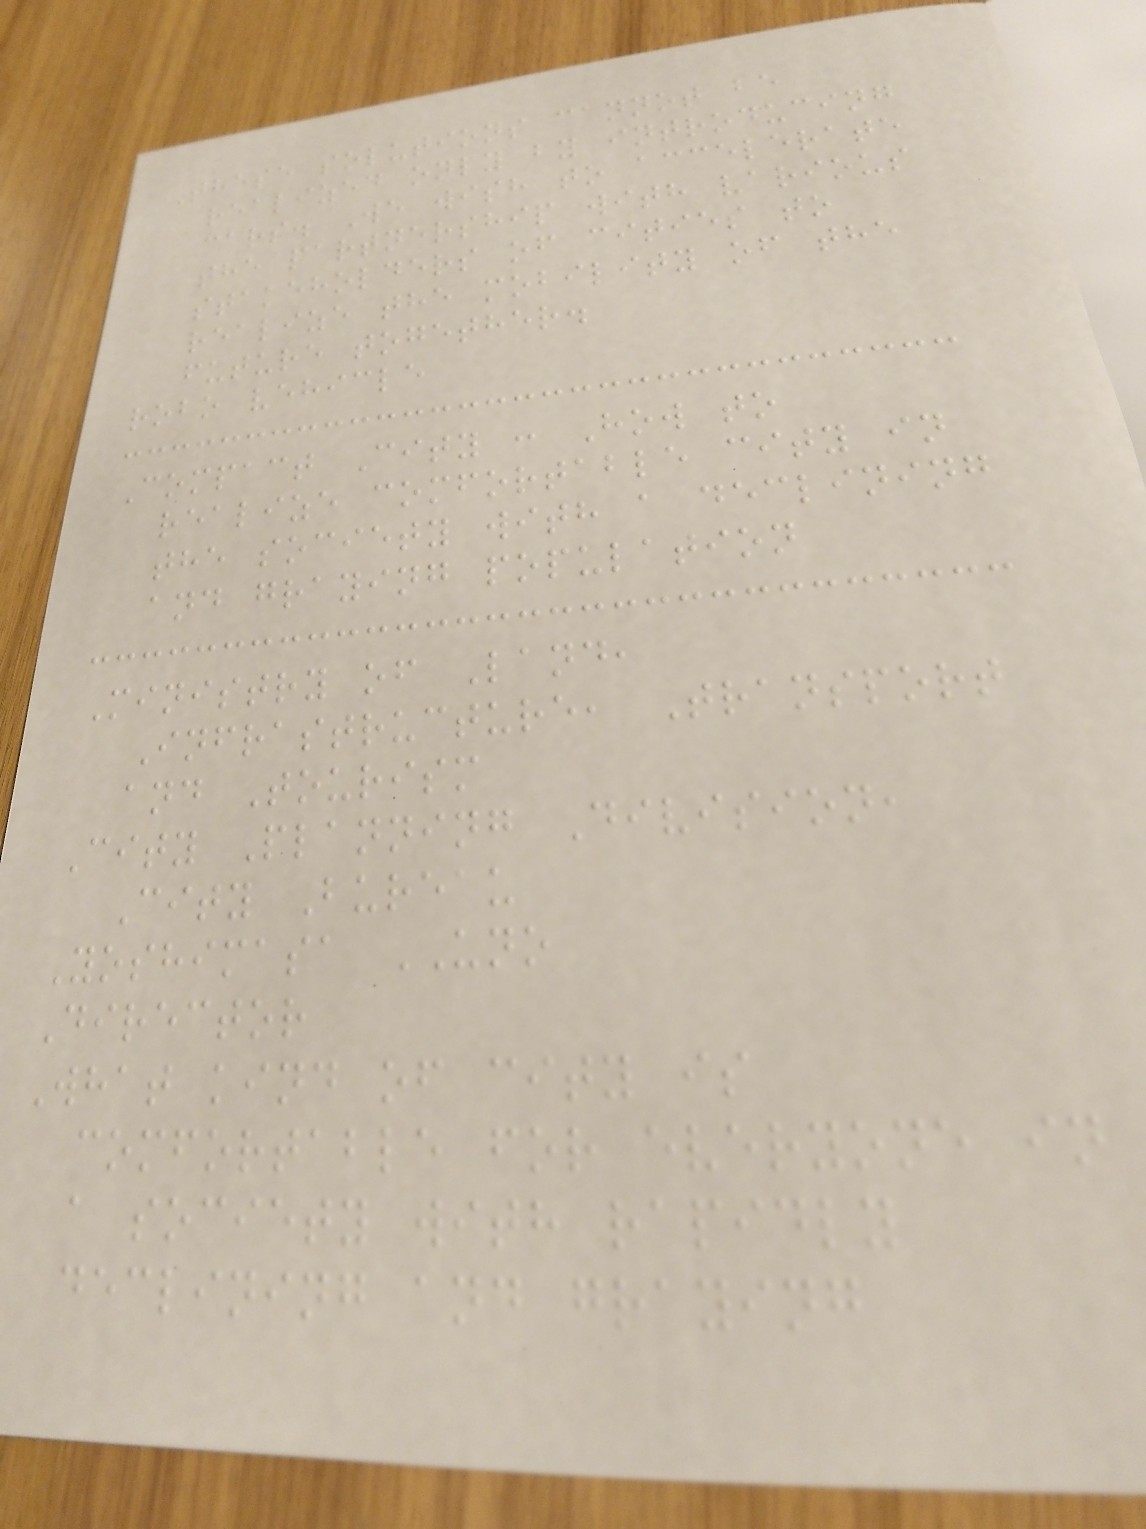These solutions cannot be
realized only by introducing
cars. We wish to accelerate
the partnership with various
stakeholders of cities to
realize the mobility of the
future together.
robo vehicle
Compact City : How to
realize comfortable city in
the society with a declining
and graying population
Ministry of Land,
Infrastructure, Transport
and Tourism
City Planning Division,
City Bureau
Yoshimasa UNO
Director
What kind of city is
comfortable for everyone in
a society with rapidly
declining and graying
